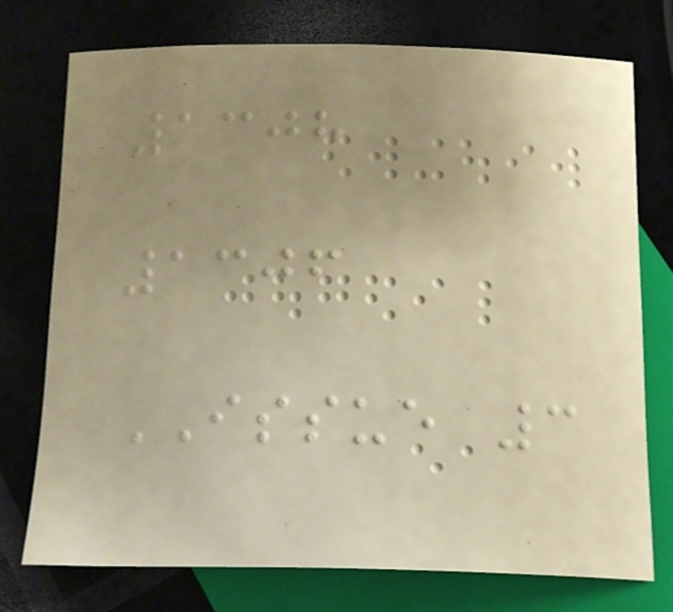1308
1306
ISSUE 3
